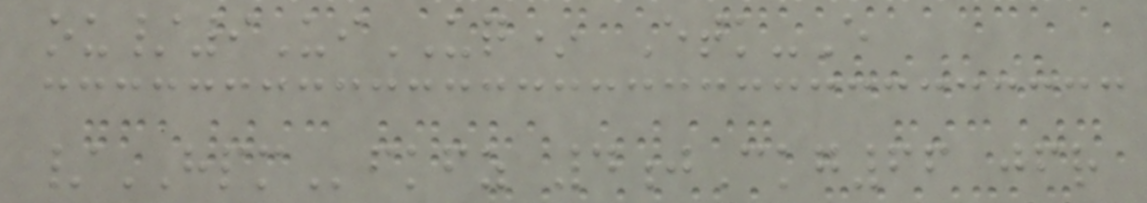ou/9UiUQ* Etk-E
/HPMfkfz 4jCkg66 jfr
